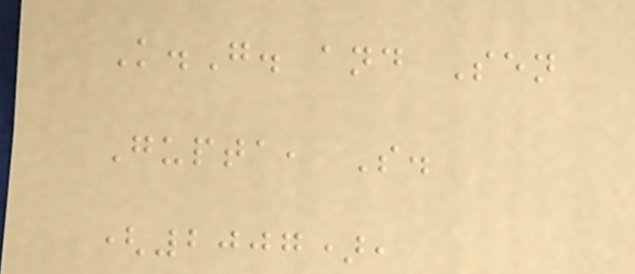K.G. and Sen
Gupta, S.
(2007),
